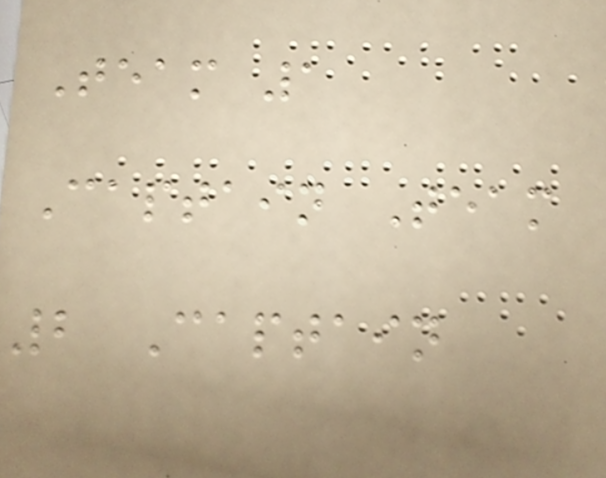Team 1
Captain Team
2 Captain
